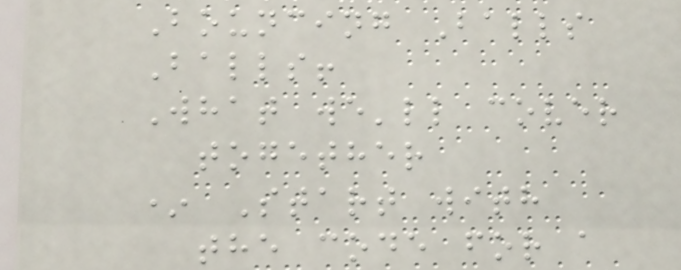Bouncing Balls
Balls!
What we'll cover
together
* Start with
the code for a
